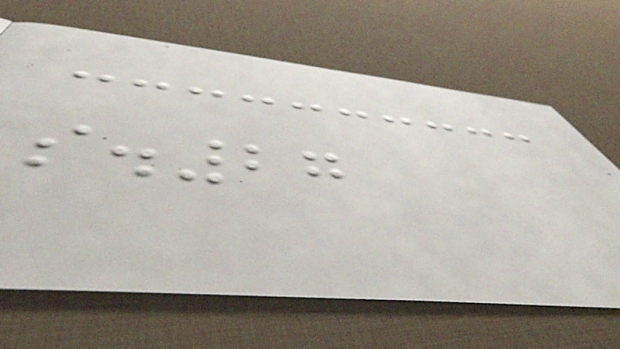s.27
